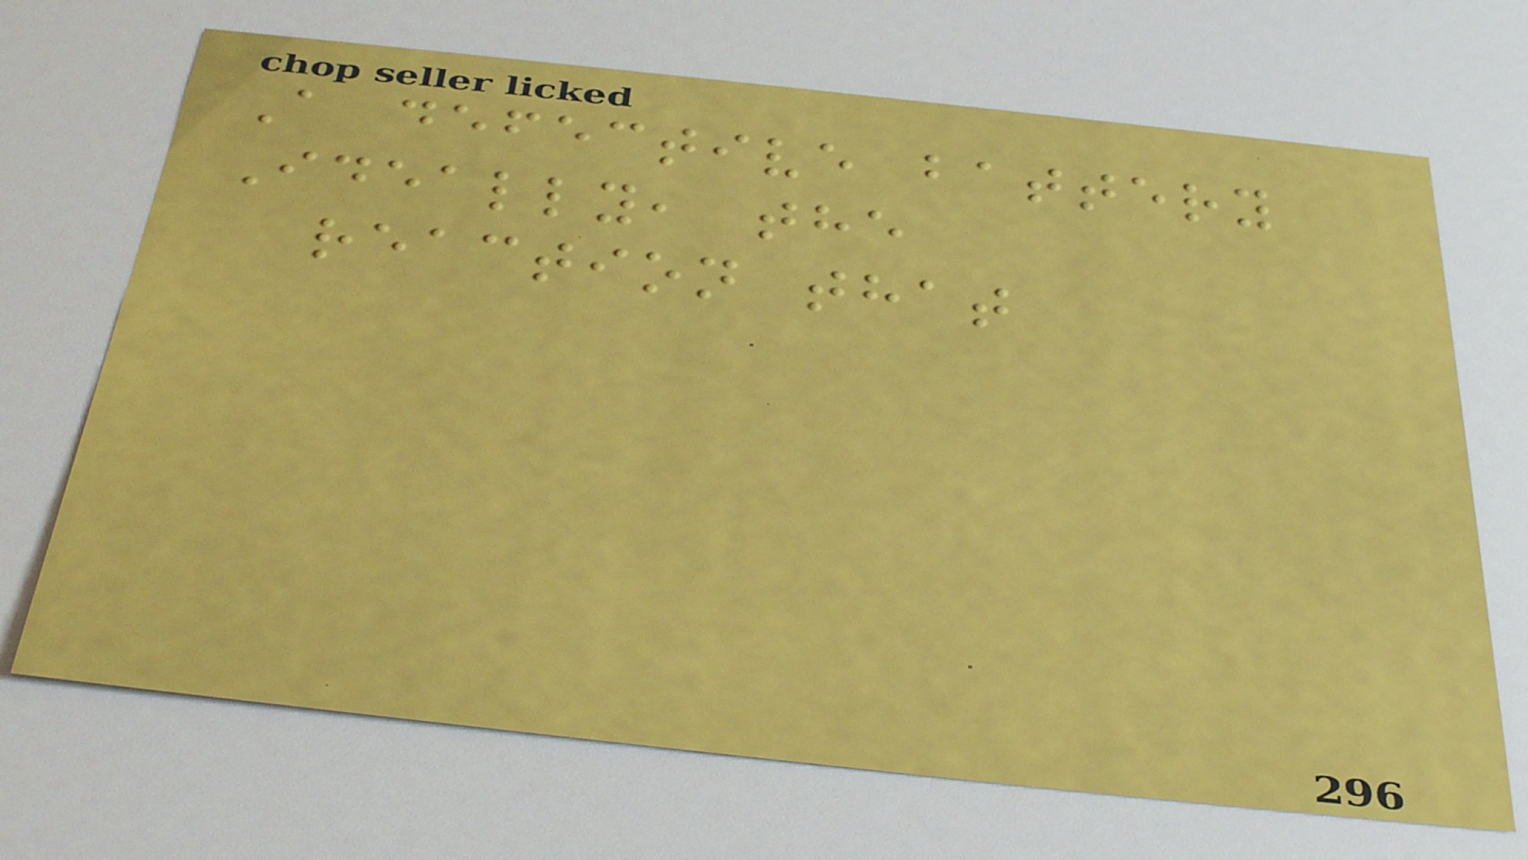A defective battery
Ideally, the
reaction that
